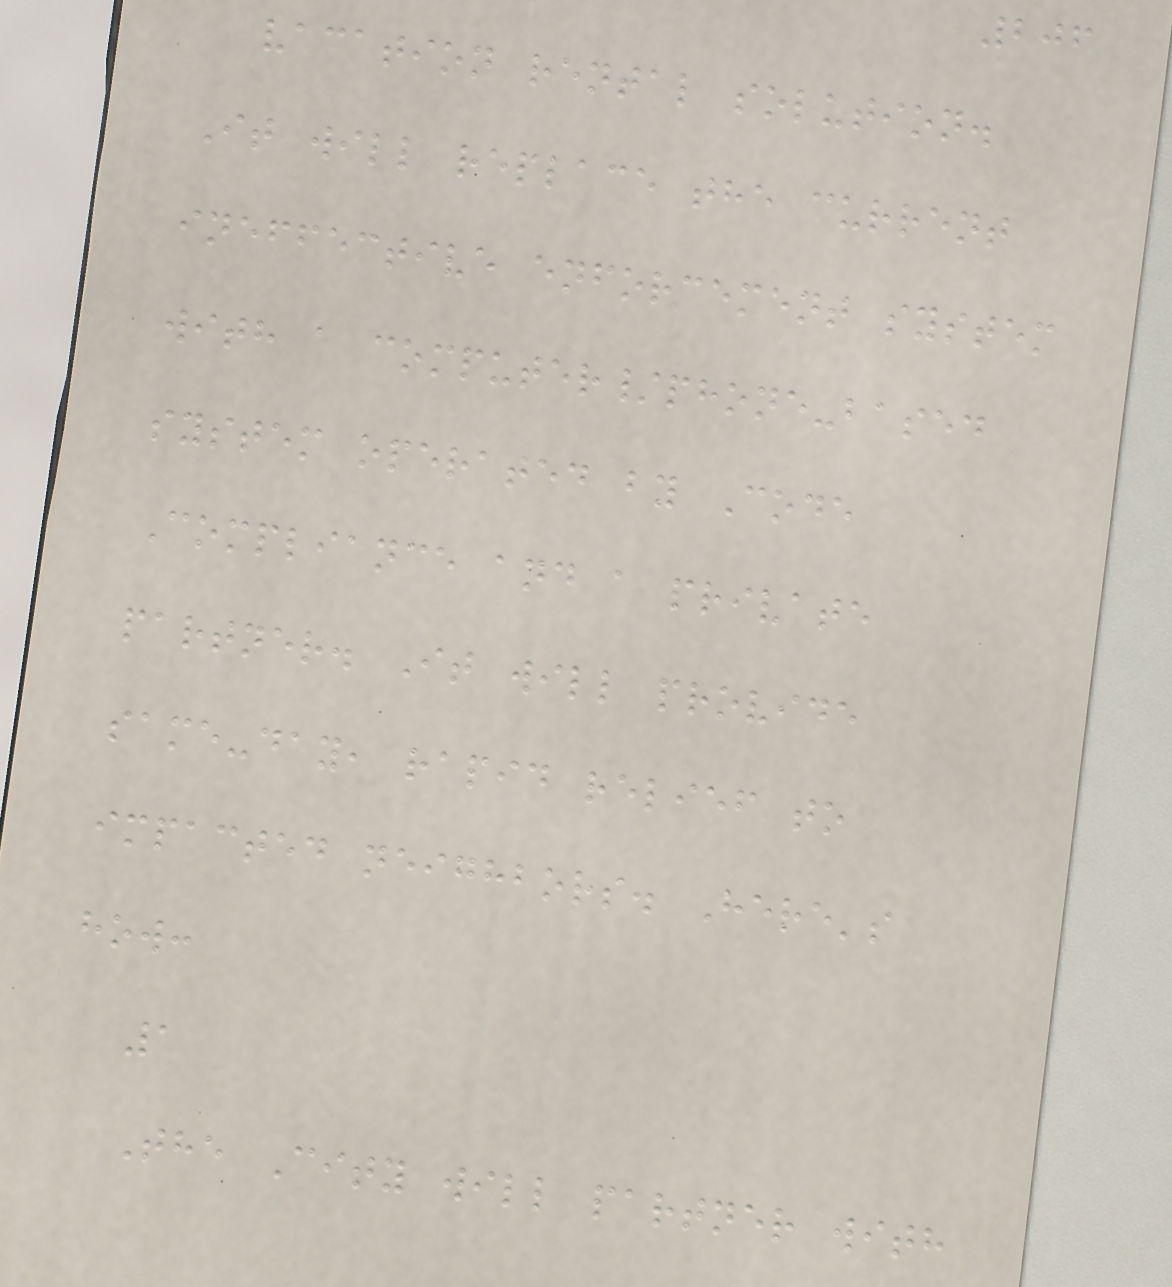206
vacation rental solution.
It will replace the current
ineffective enforcement system
with a computer/phone-based
system operated by Code
Compliance and a private
partner. It will provide
same-day, rapid relief to
impacted neighbors. Here's
how:
1
The City will partner with
